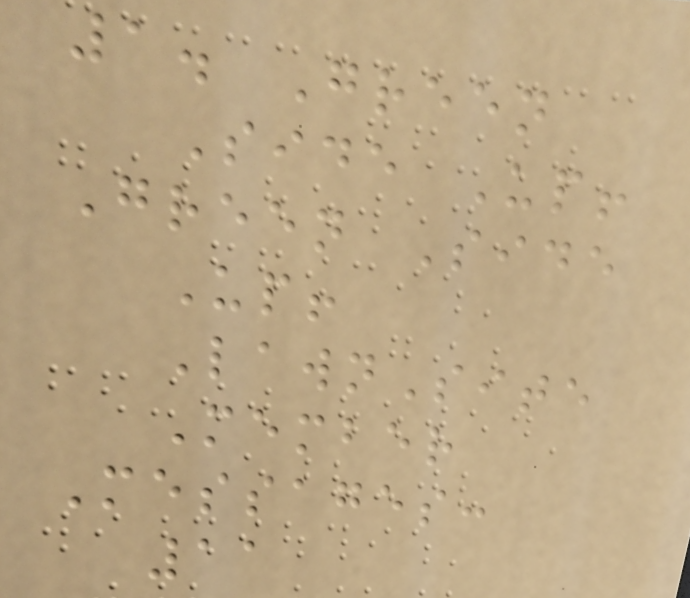1. Green
Side Up!
Green Side
Up!
LawnSite
Member
Messages:
11
